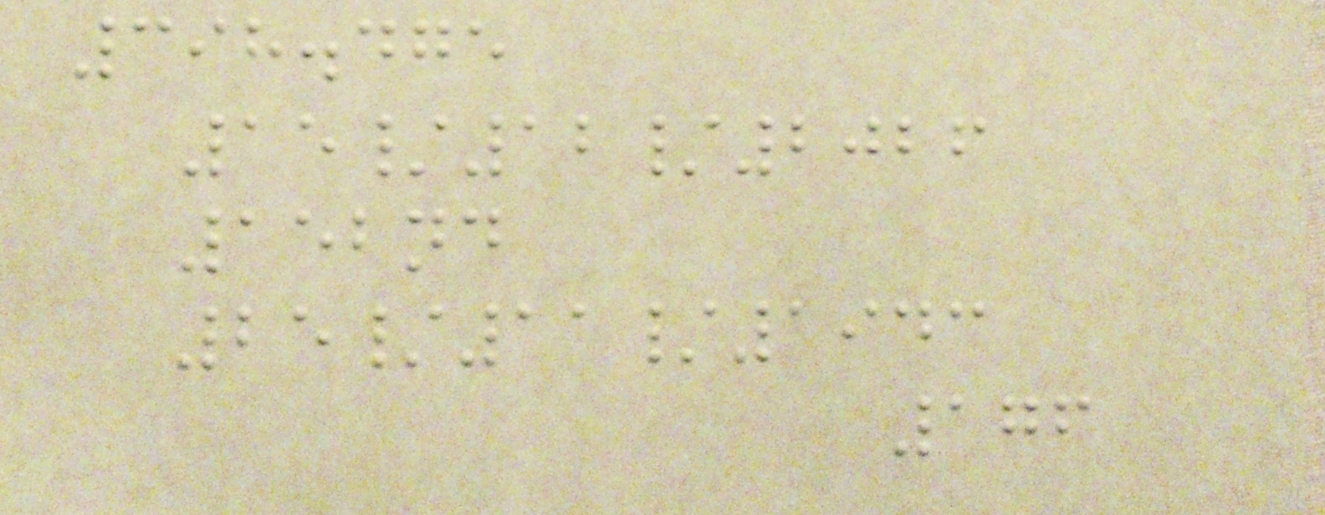398.475
15/12/2026
152nd
25/11/1943
176
